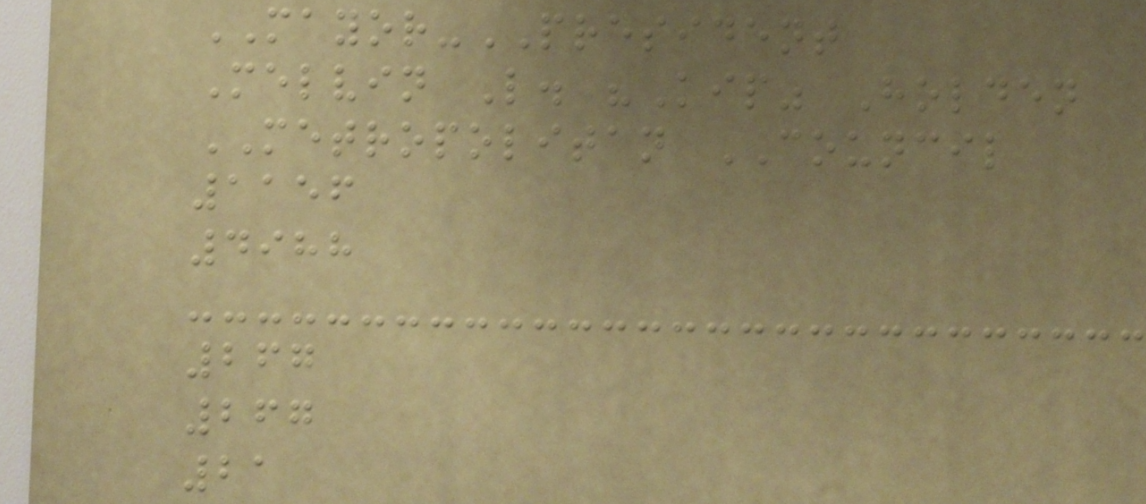MAYOR-PRESIDENT
Melvin L. "Kip" Holden
METROPOLITAN COUNCIL
1156
4988
267
267
21
